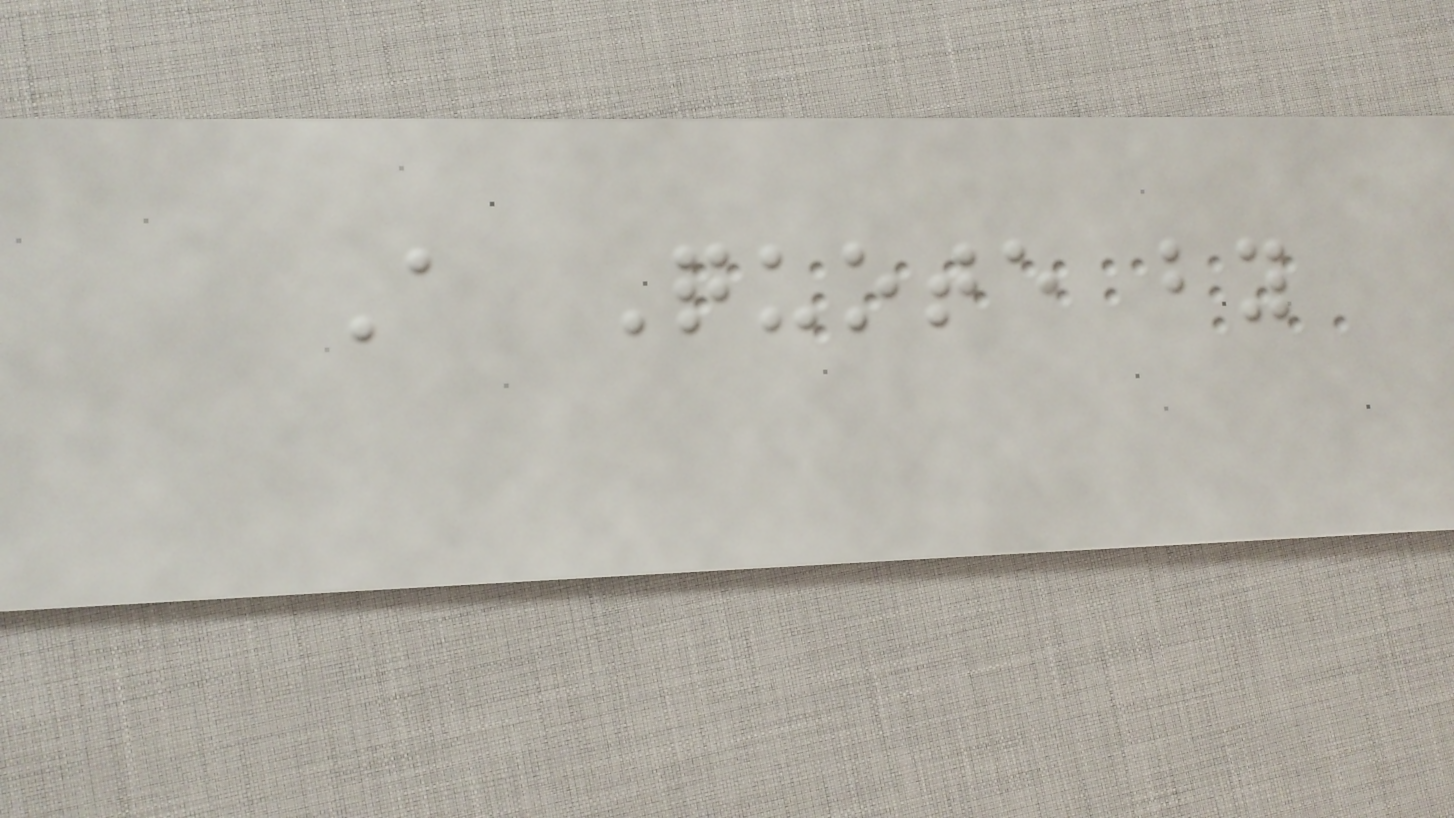A Quote by
